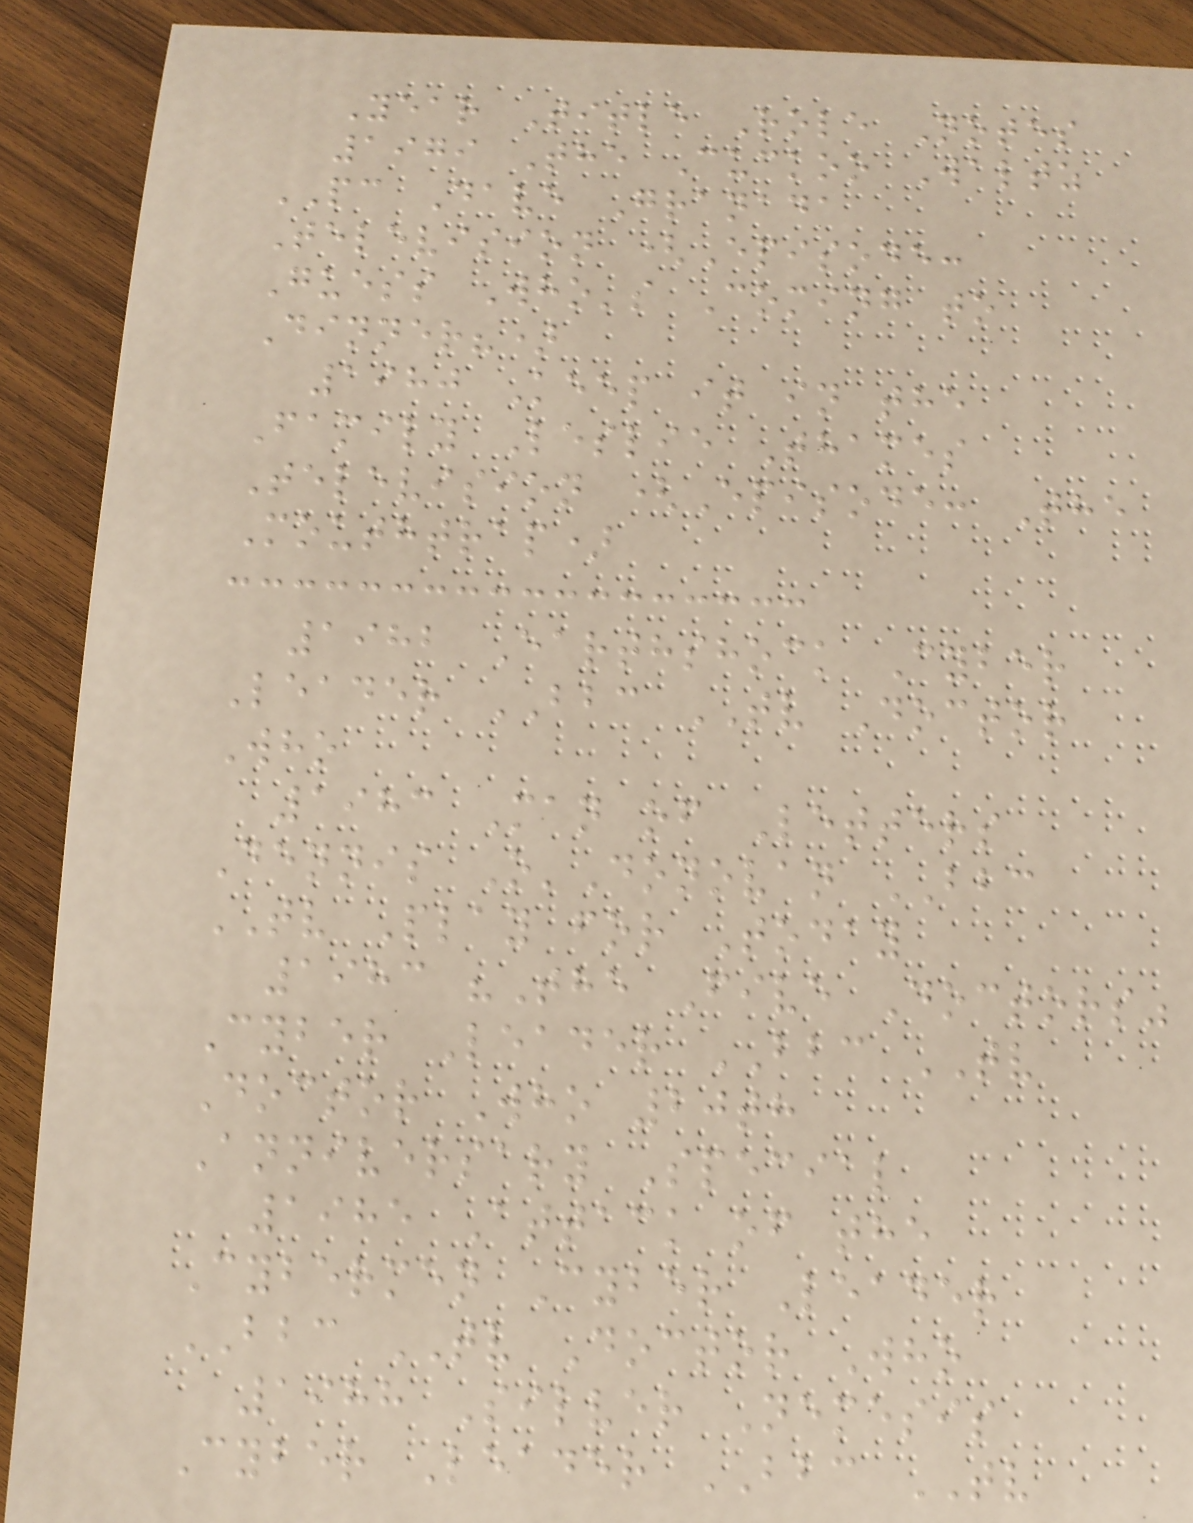Year Title Role Notes
1979 The Cuckoo Waltz
PC Dave Granada
Television (Episode:
Guess Who's Coming to
Dinner?)
1980 Keep it in the
Family Leslie Thames
Television (Episode: The
Mouthtrap)
1982 Earthshock Cyber
Leader BBC TV Doctor
Who
1983 Man of Letters
Dennis O'Donovan BBC
TV Play for Today
1983 "The Five Doctors"
Cyber Leader BBC TV
Doctor Who 20th
Anniversary Special
1985 Attack of the
Cybermen Cyber Leader
BBC TV Doctor Who
1988 Silver Nemesis
Cyber Leader BBC TV
